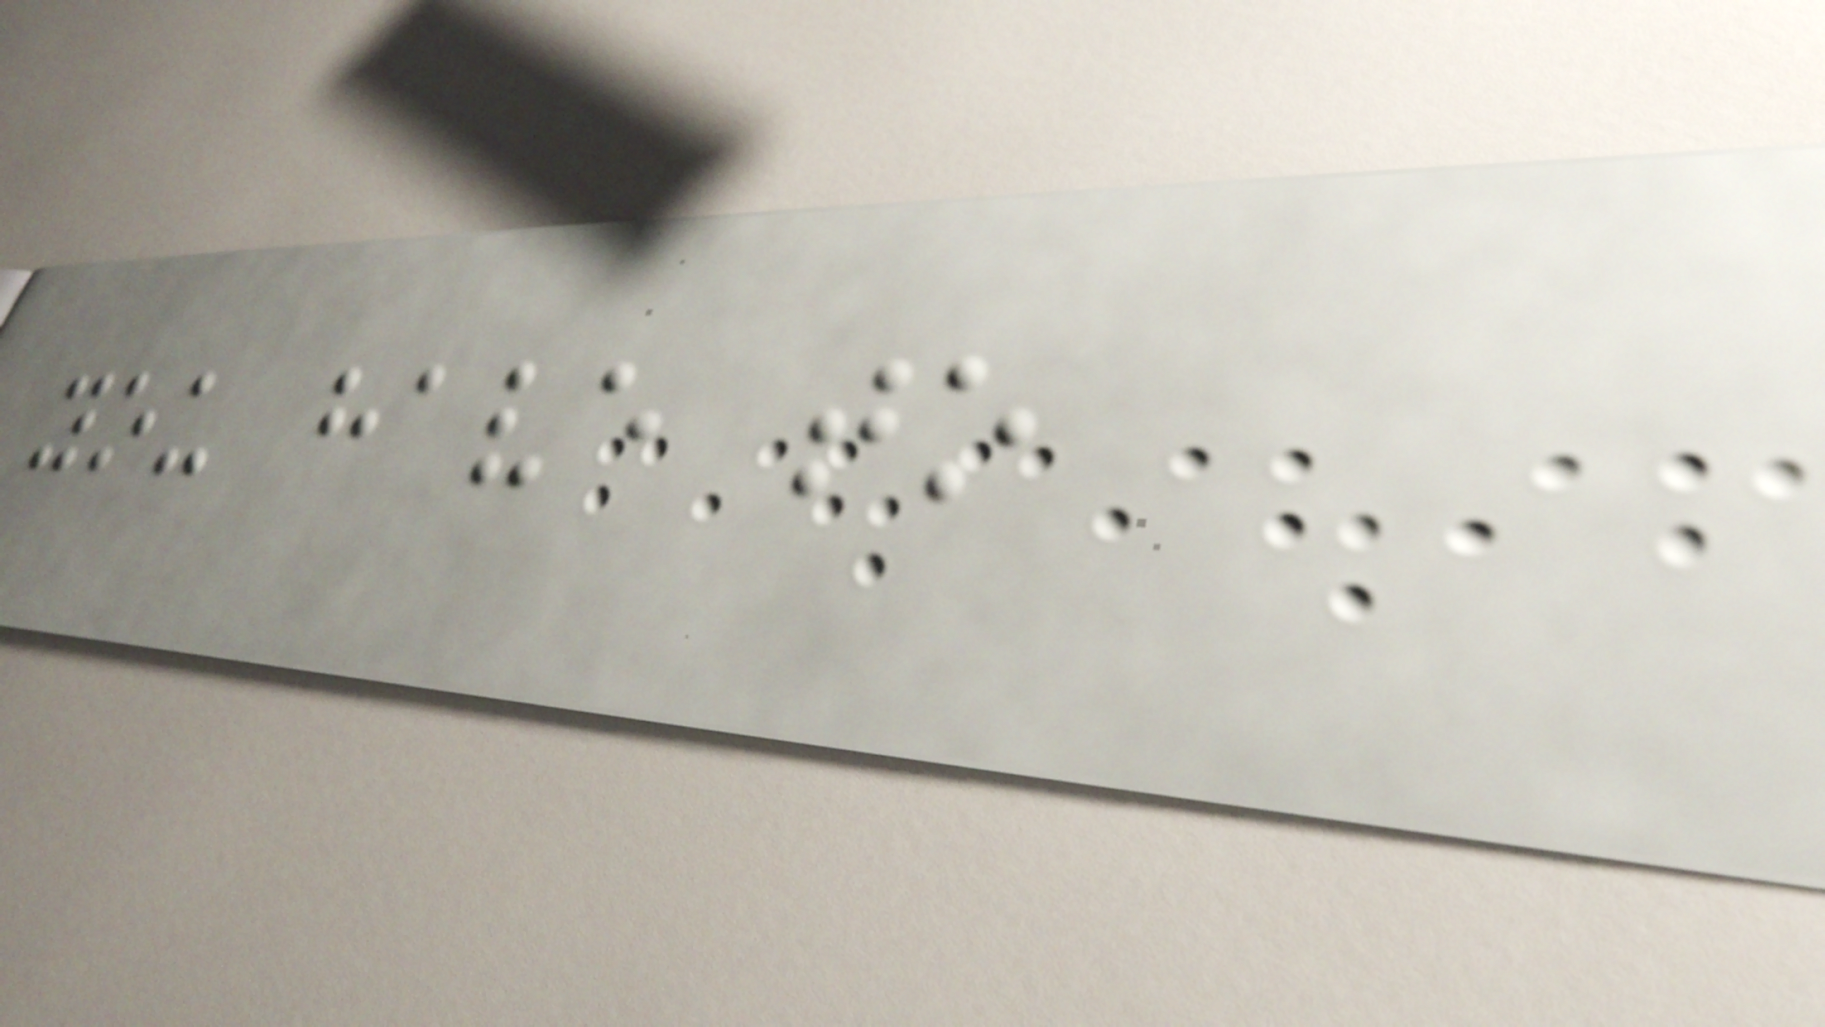you have to
